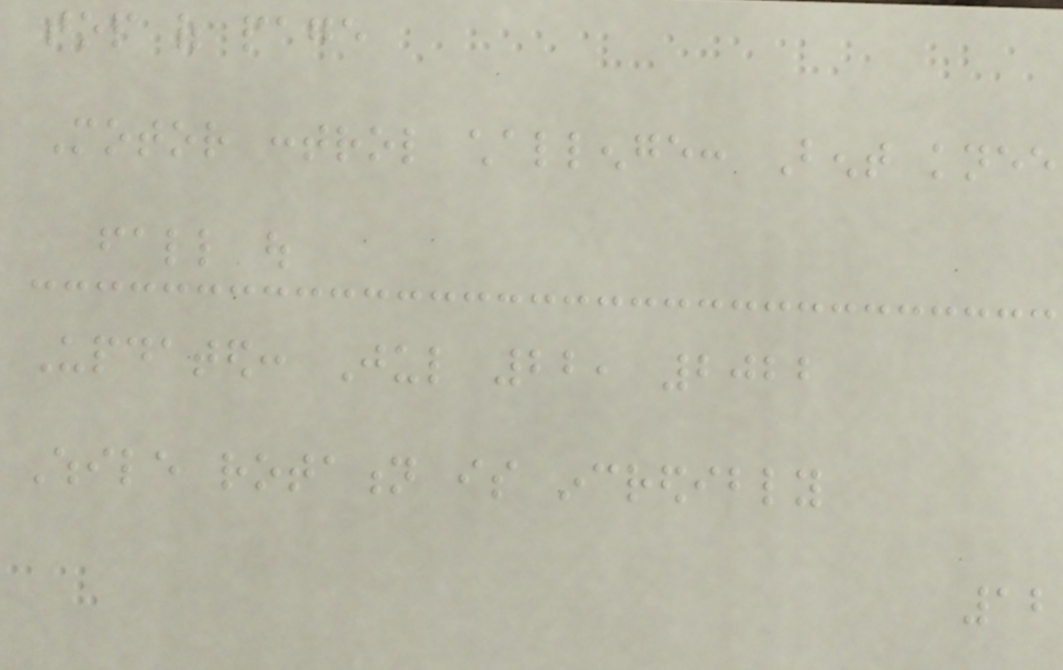top of page
Motor control challenge: Bent knee
fall out
Updated: Jul 22, 2022
While rotation is incredibly
12
